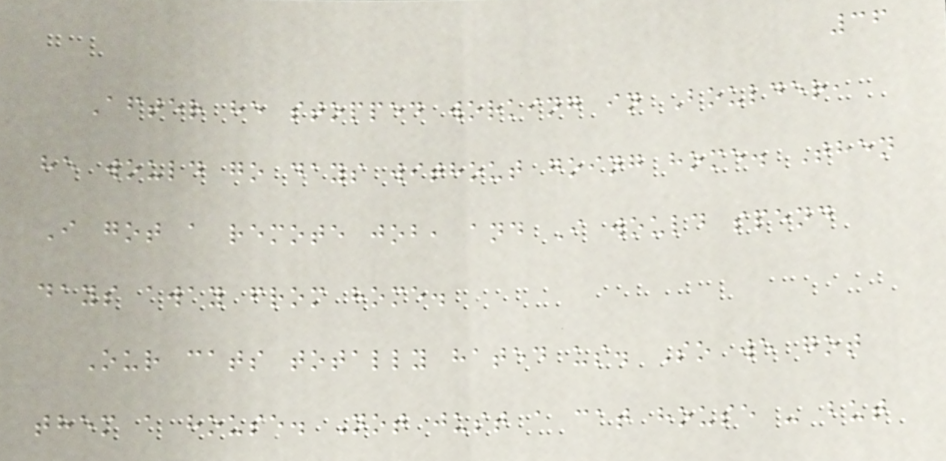36
After he stopped working in Boulder,
he would go days without going home. Then
I got a remote job, and I would spend
days away from home.
Our cats totally hated us. So we got
them a house. Not just a cat house - but
